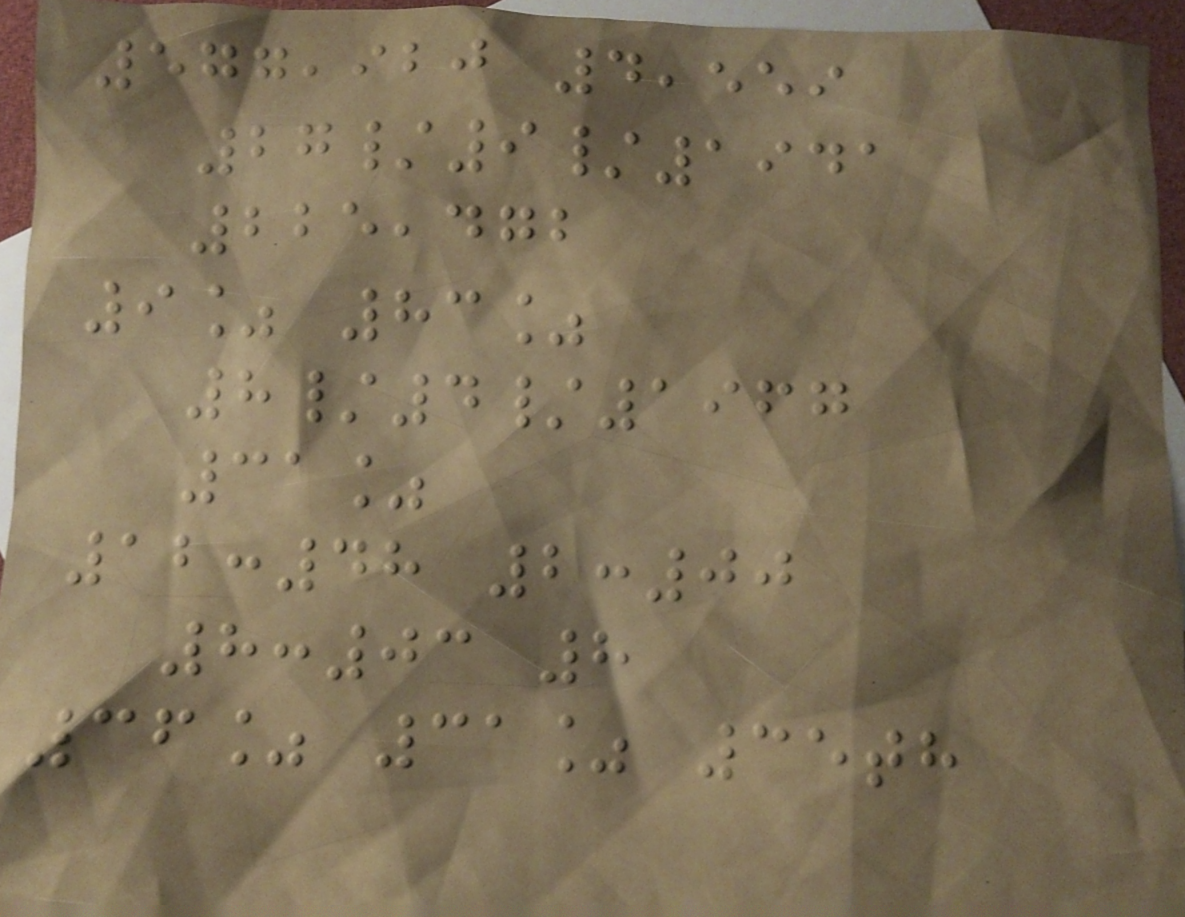577,920 4,559
27/9/1941
225,472
9% 83%
8/4/1967
31%
12:48 2:00
8:03 8
36% 31% 35th
